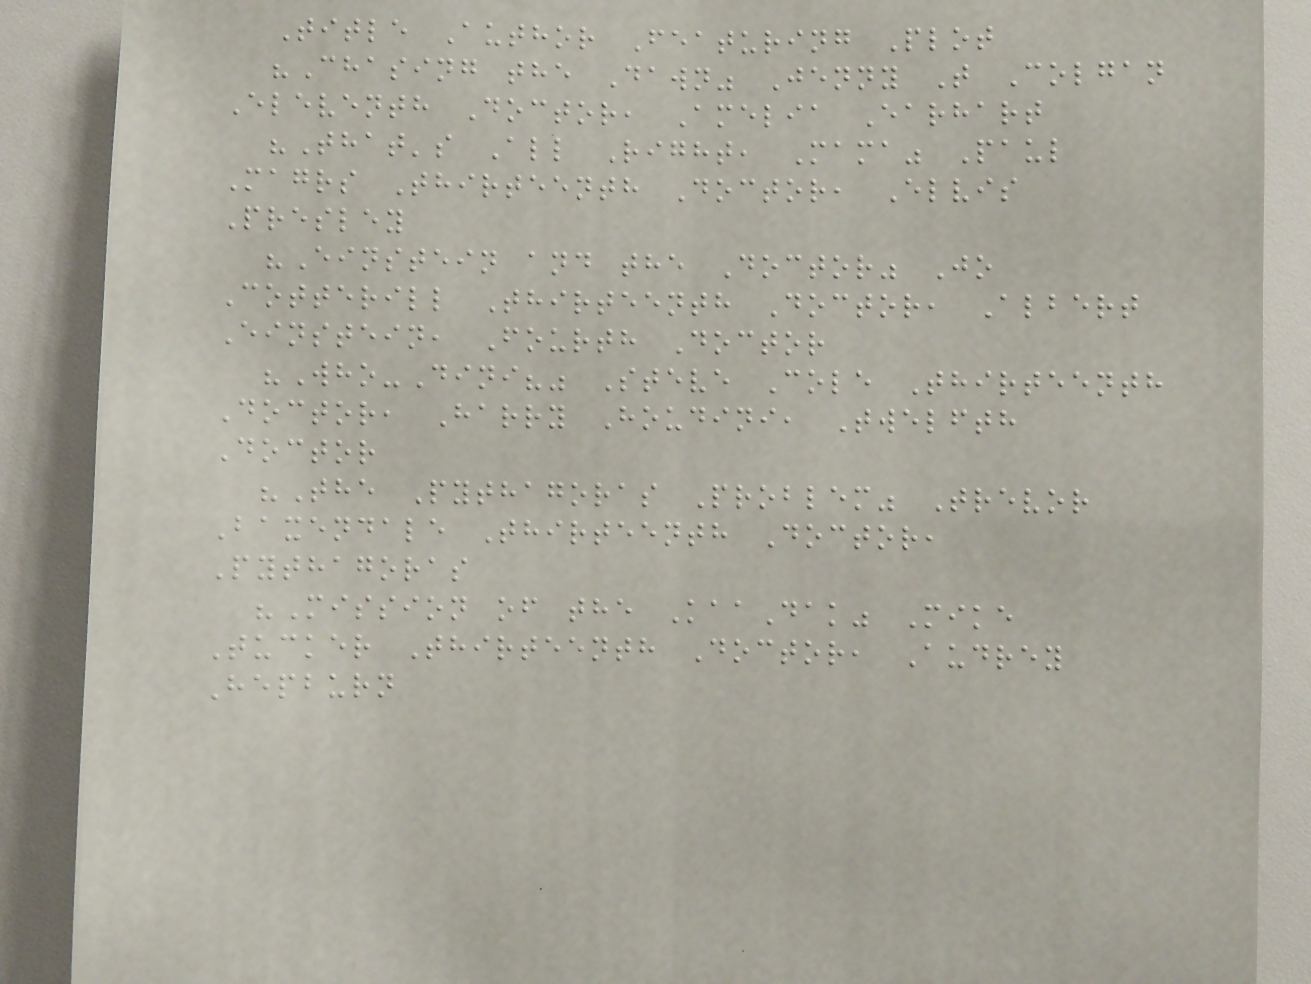Title Author Featuring Plot
"Chasing the Dawn" Jenny T Colgan
Eleventh Doctor, Amelia Earhart
"That's All Right, Mama" Paul
Magrs Thirteenth Doctor, Elvis
Presley
"Einstein and the Doctor" Jo
Cotterill Thirteenth Doctor, Albert
Einstein, Fourth Doctor
"Who-Dini?" Steve Cole Thirteenth
Doctor, Harry Houdini, Twelfth
Doctor
"The Pythagoras Problem" Trevor
Baxendale Thirteenth Doctor,
Pythagoras
"Mission of the KaaDak" Mike
Tucker Thirteenth Doctor, Audrey
Hepburn
